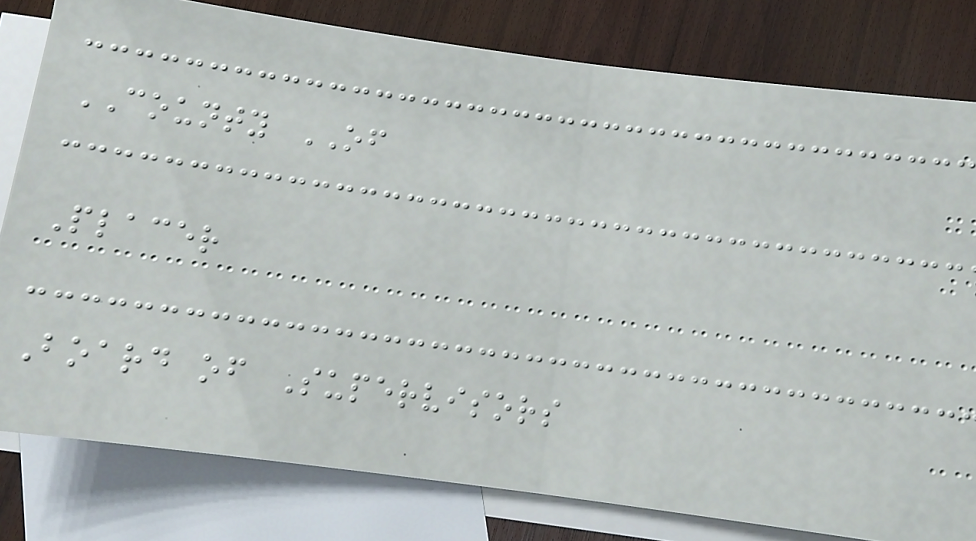COUNTY OF
Placer
Board of Supervisors
